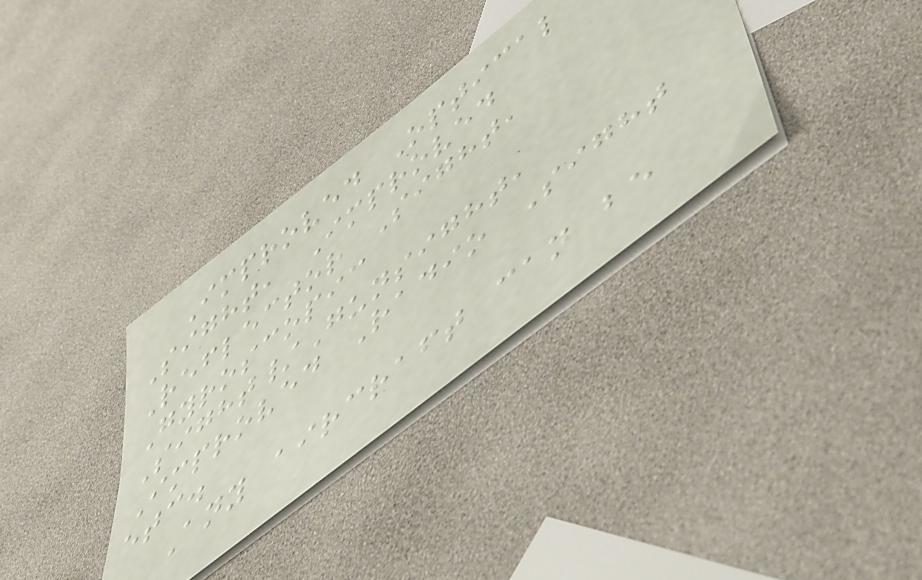Improved Optical
Sight, Improved
Reflector Sight,
Gyroscopic
Sight/Gunsight,
Improved Radio Sight
etc.
Any aircraft can be
